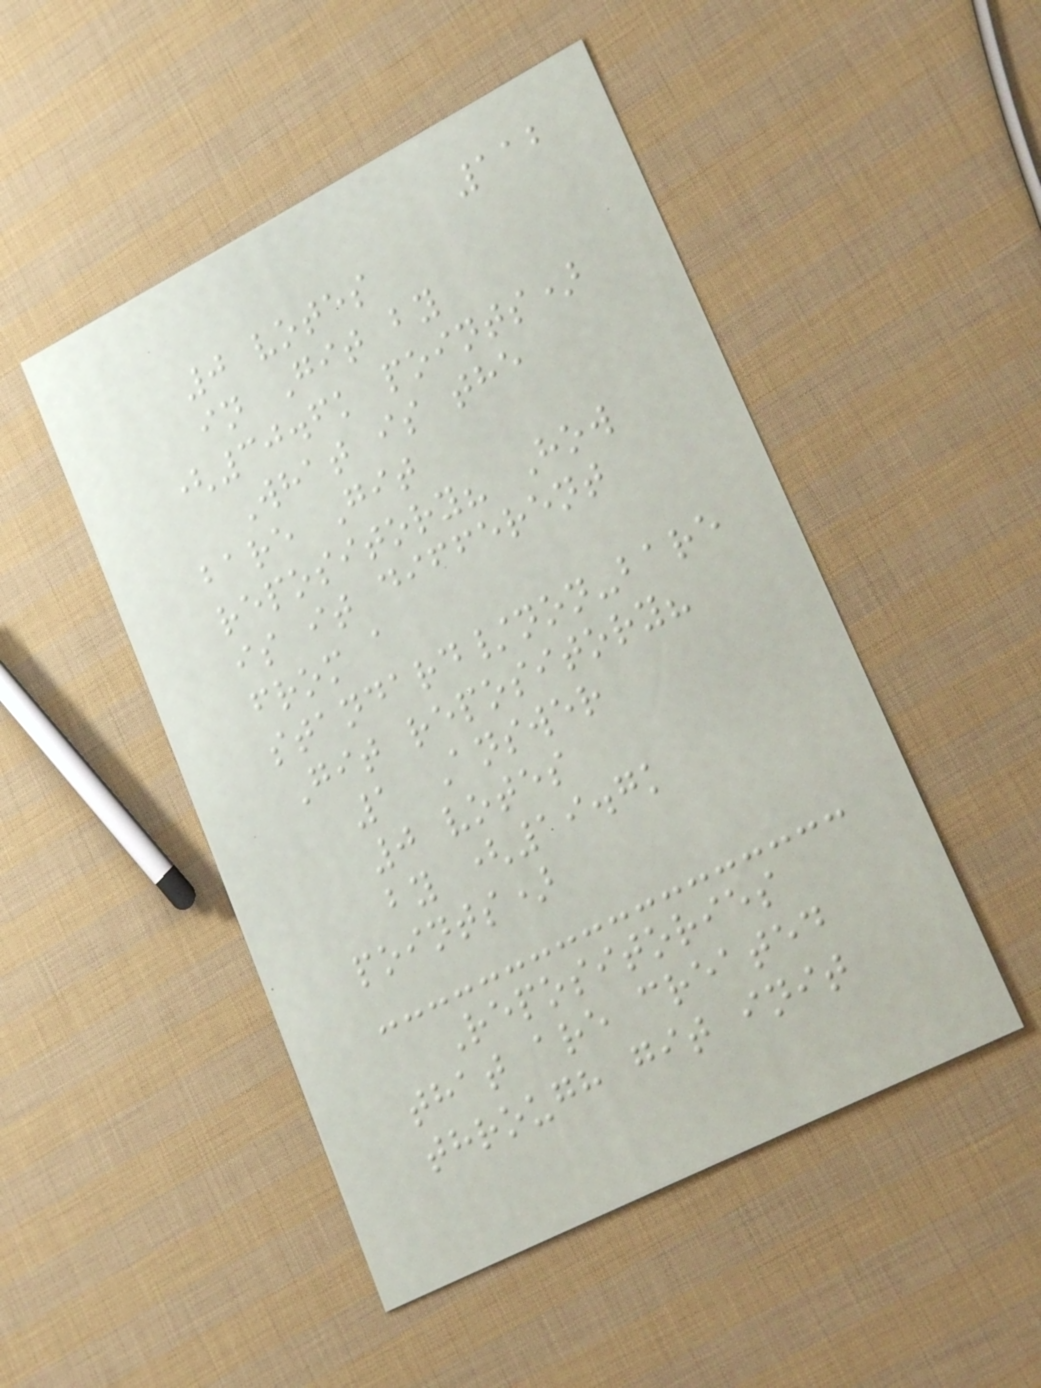112
0 votes
in Git by
(30.6k points)
What is the
bare Git
repository? How
is it different
from a
standard/non-bare
Git repository?
1 Answer
0 votes
by (19.7k
points)
Repositories
that are created
through git init
